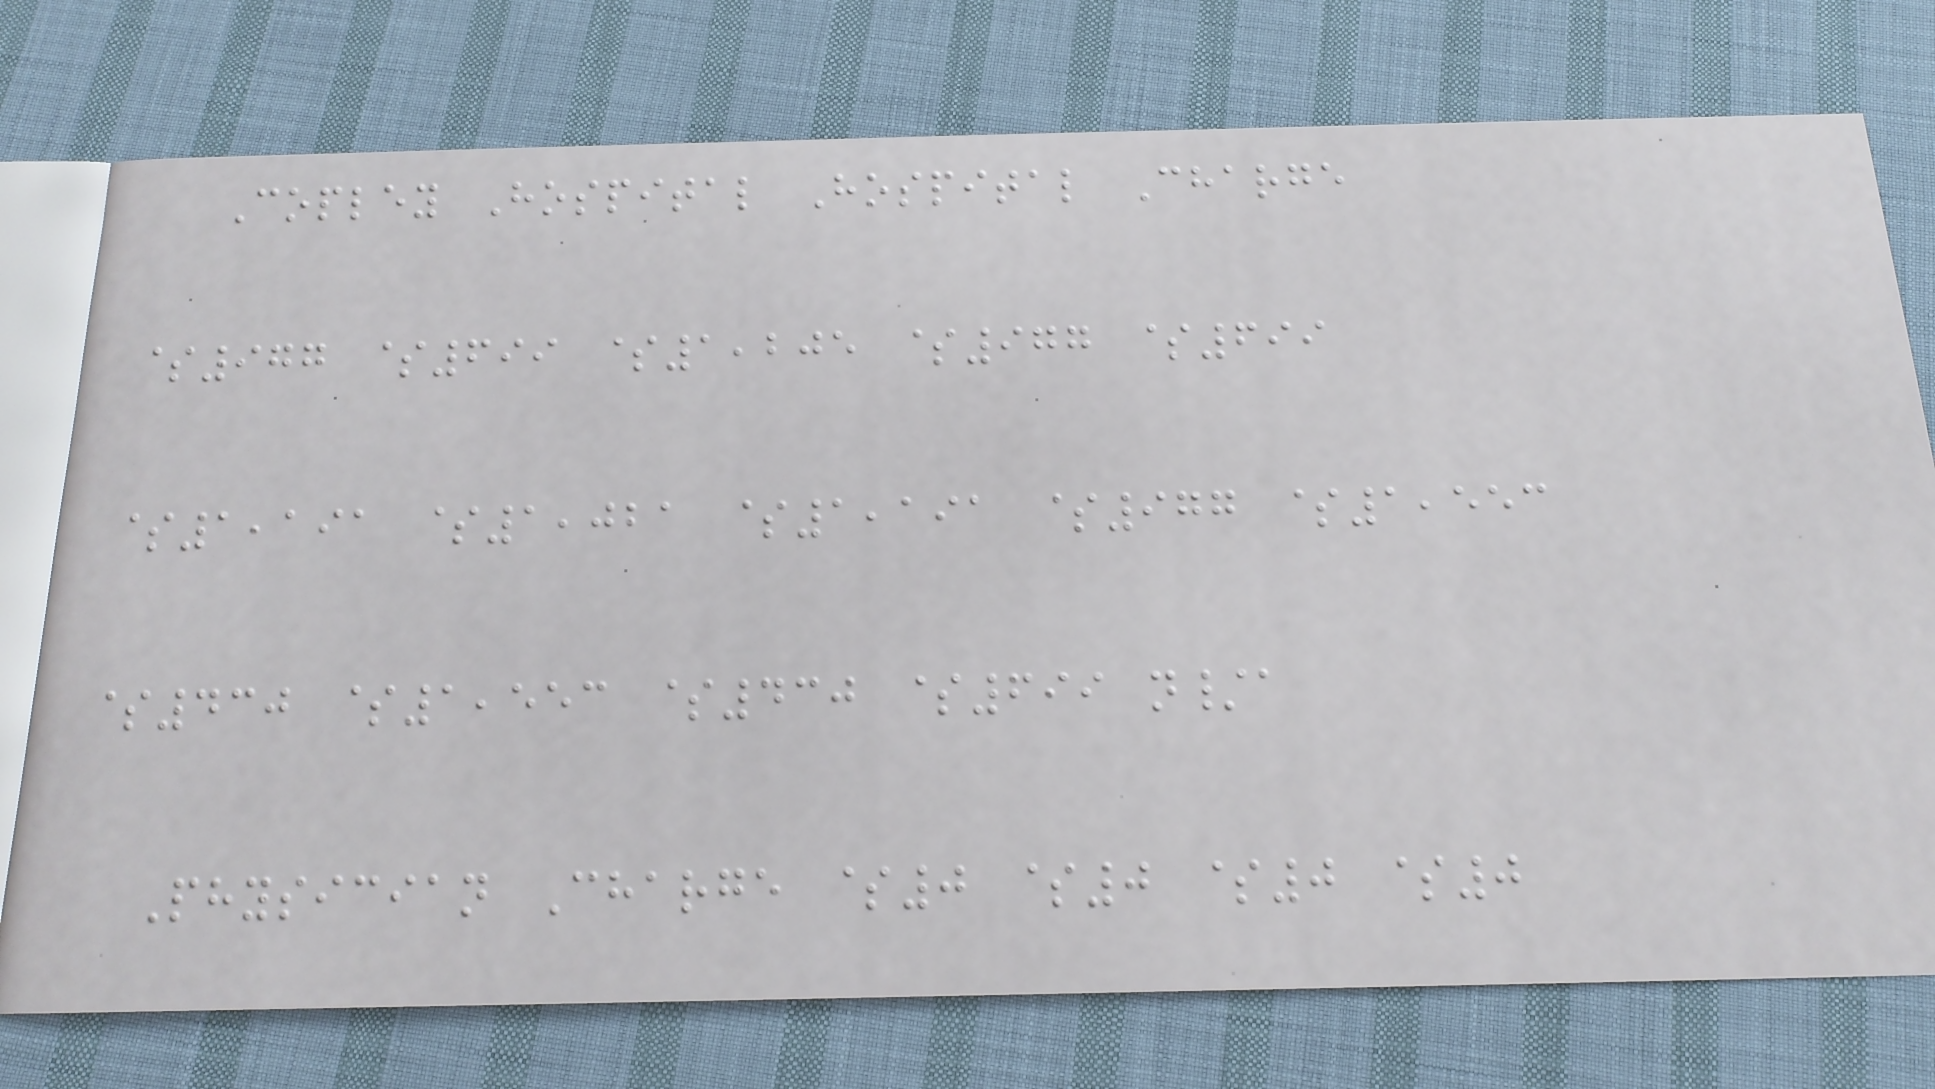Copley Hospital Hospital Charge
$977 $699 $1,205 $977 $699
$1,191 $1,021 $1,191 $977 $1,553
$430 $1,553 $430 $699 n/a
Physician Charge $0 $0 $0 $0
